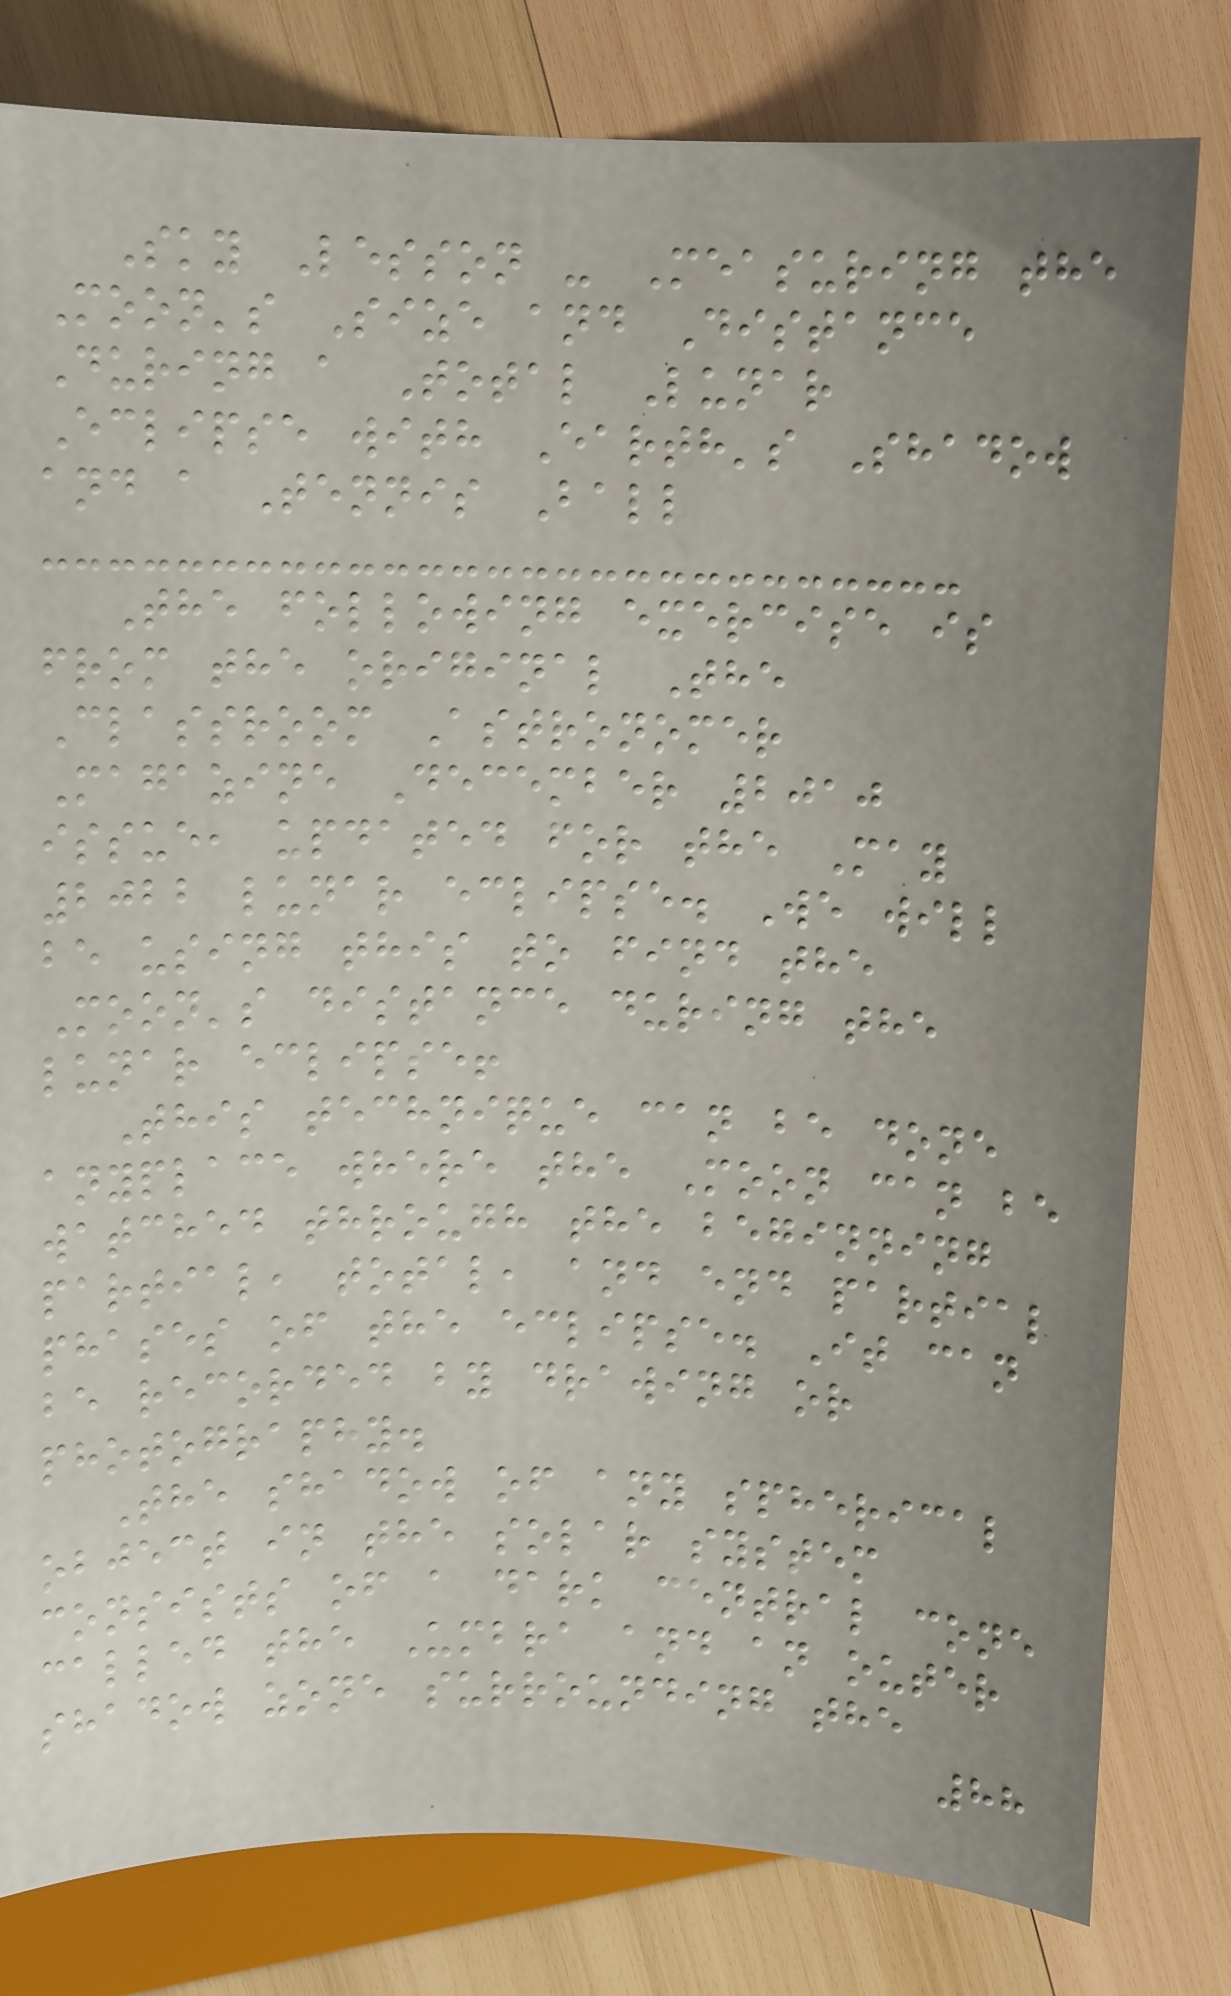Sky Lesson - Measuring the
Moon's Size and Distance
During a Total Lunar
Eclipse with Earth's Shadow
and a Tennis Ball
The following exercise is
from the original The
Classroom Astronomer
Magazine December 2010
issue, updated for the May
2022 lunar eclipse. We will
be using this to find the
Moon's distance during the
lunar eclipse!
This technique can be done
anyplace where the Moon can be
watched through the beginning
partial, total, and end partial
phases of the eclipse. It can
be recorded by drawing or
photography.
The shadow of any spherical
object in the solar system
consists of a dark central cone
called the Umbra and an outer
shadow zone surrounding the
88
